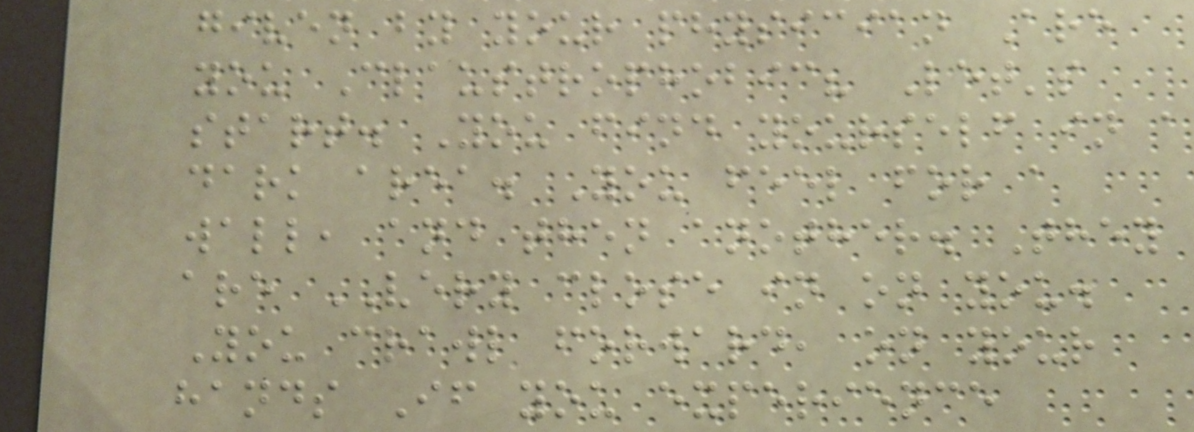given by your physician Are
you Claustrophobic? Let's
start. You find yourself in a
dark area. You feel for a
wall, and then another. They
are VERY close in on you.
You crawl forward, on your
hands If you experience
